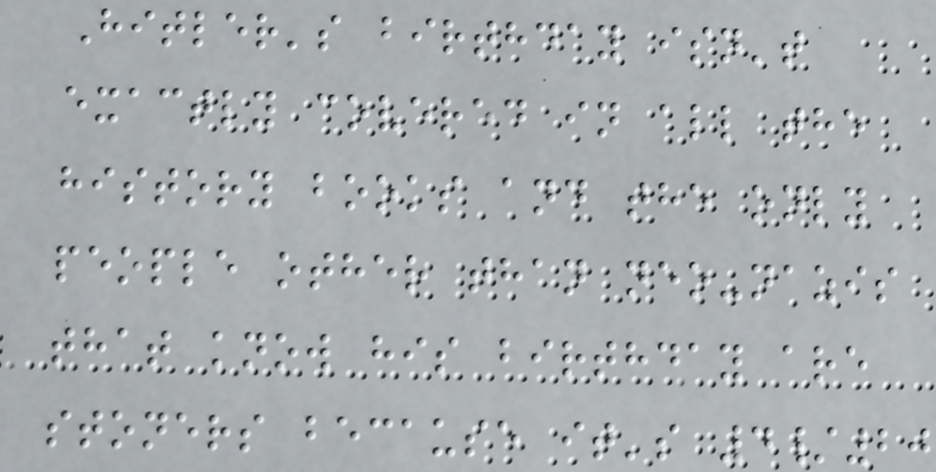Hitler's birthday isn't
exactly covered in all the
history books and the only
people other than neo-nazis
that know his birthday are
stoners because it's 4/20
